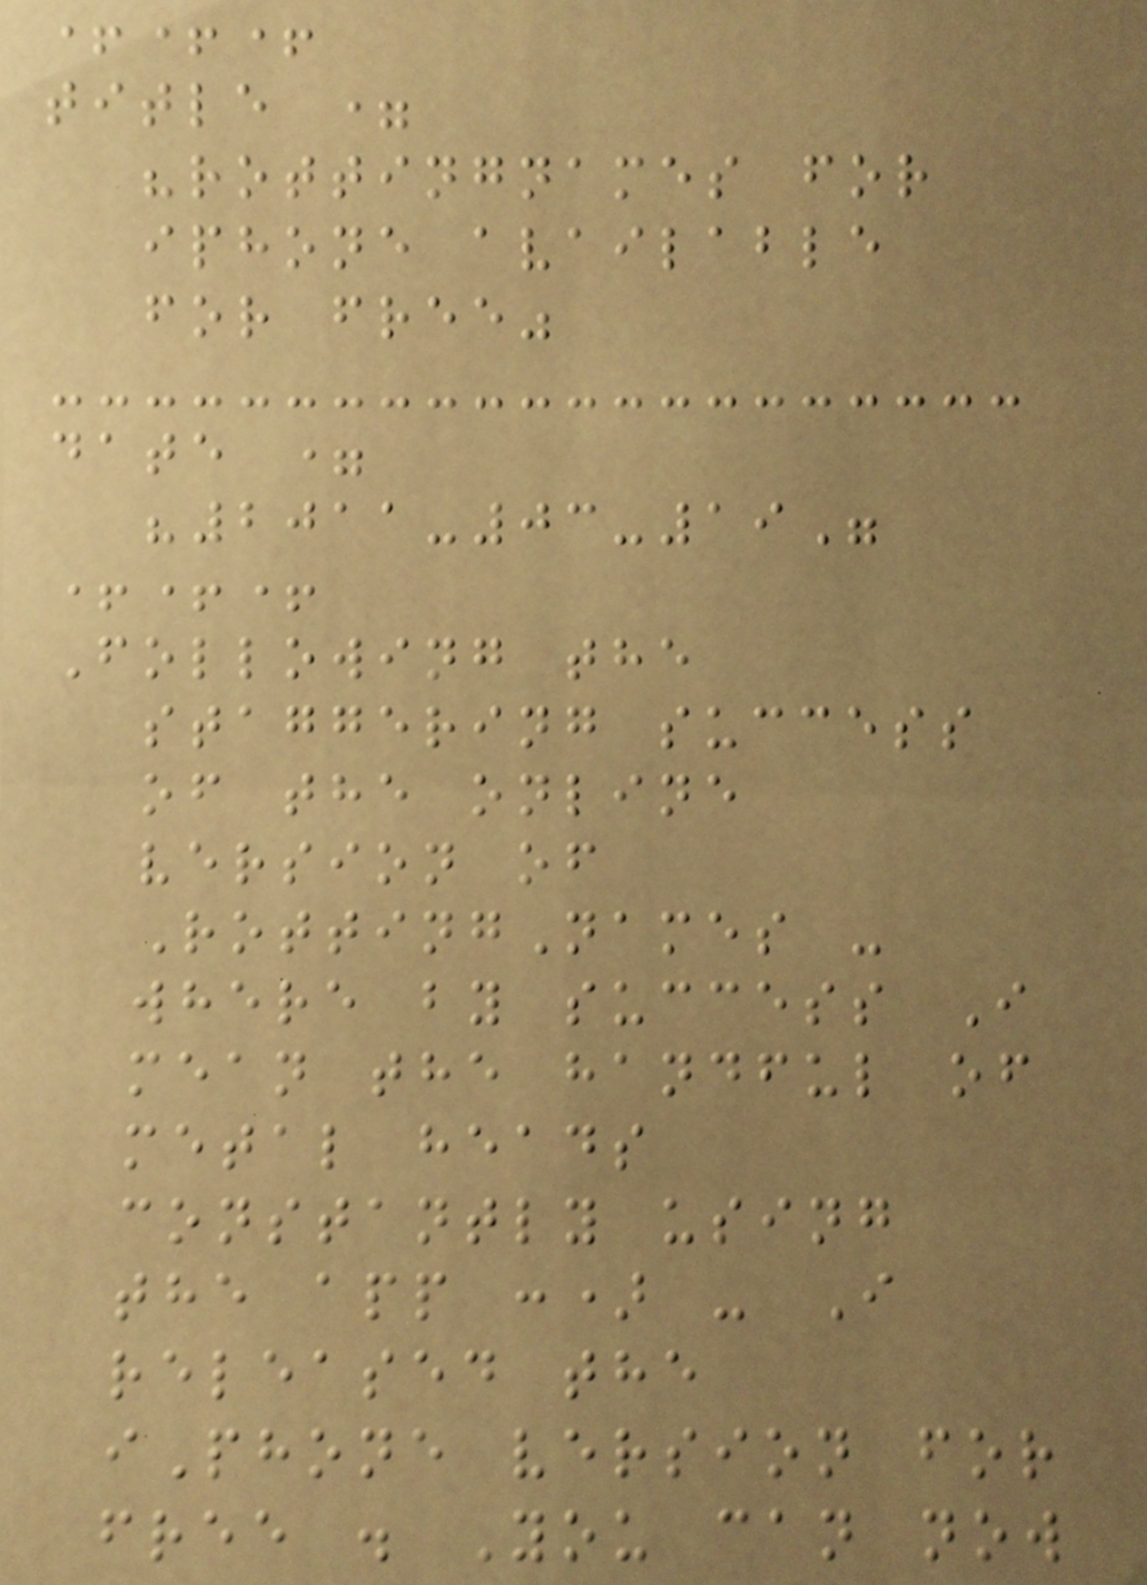+++
title =
"rottingnames for
iphone available
for free"
date =
"2011-03-19"
+++
Following the
staggering success
of the online
version of
RottingNames -
where by success I
mean the handful of
metal heads
constantly using
the app :) - I
released the
iPhone version for
free . You can now
